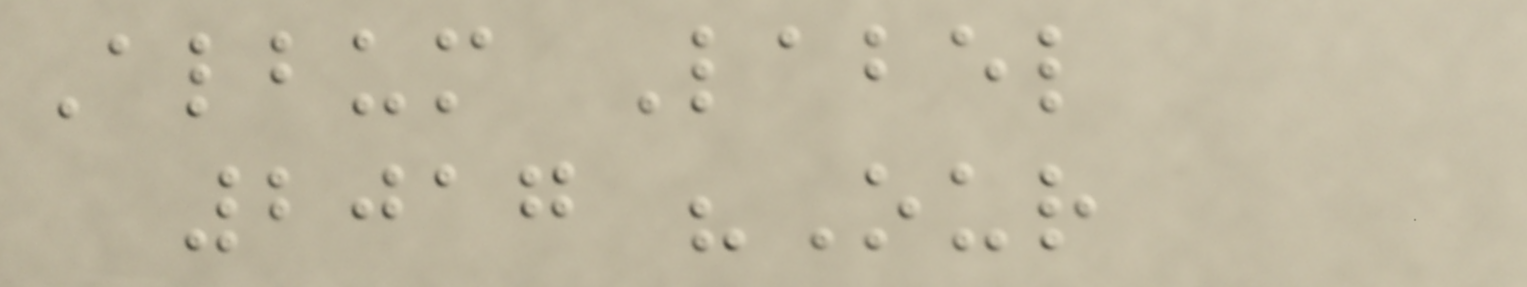Album Label
2017 "Our
